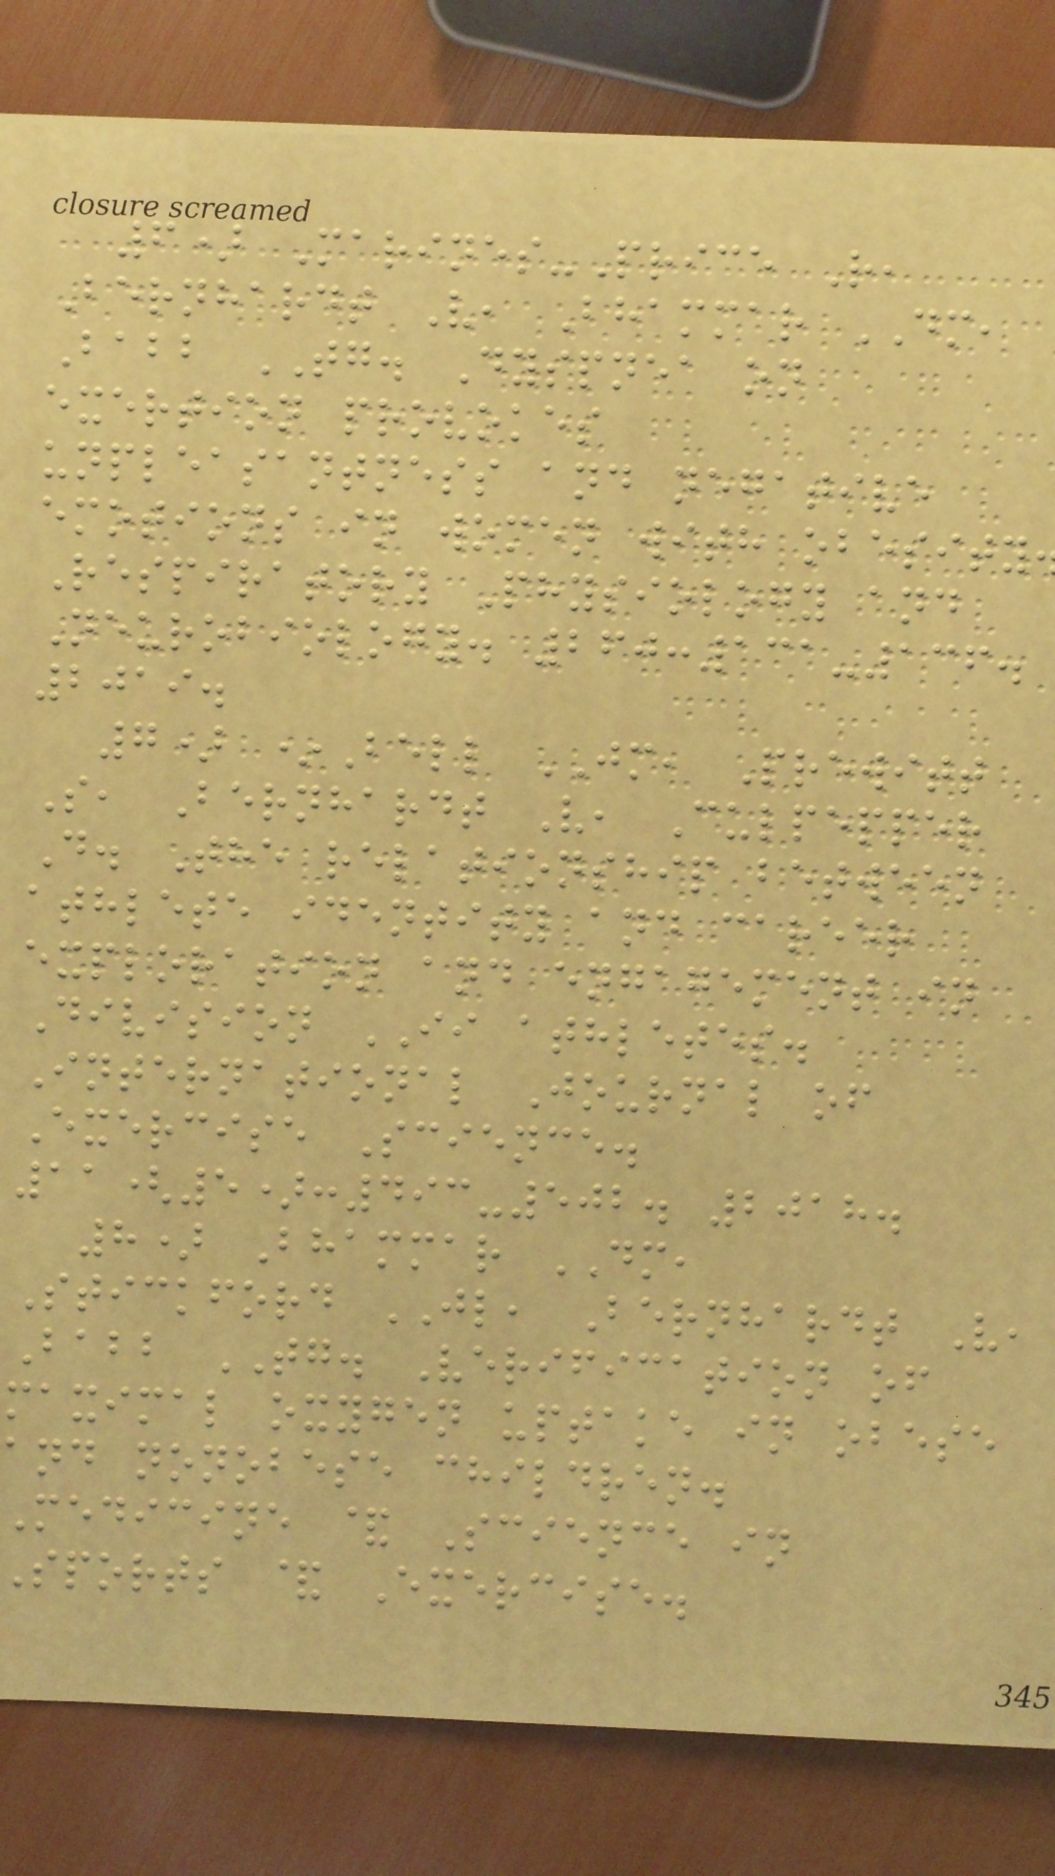6) Marines-Price R,
Bernhardt V, Bhammar DM,
Babb TG. Dyspnea on
exertion provokes
unpleasantness and negative
emotions in women with obesity
Respiratory Physiology and
Neurobiology. 260:131-136.
2019.
7) *Bell JM, Prewitt
S, Bernhardt V, Culpepper
D. The relationship between
athlete identity and career
exploration and engagement in
Division II athletes.
International Journal of
Exercise Science.
11(5):493-502. 2018.
8) Bhammar DM,
Stickford JL, Bernhardt V,
Babb TG. Verification of
maximal oxygen uptake in obese
and nonobese children.
medicine & Science in
sports & Exercise.
